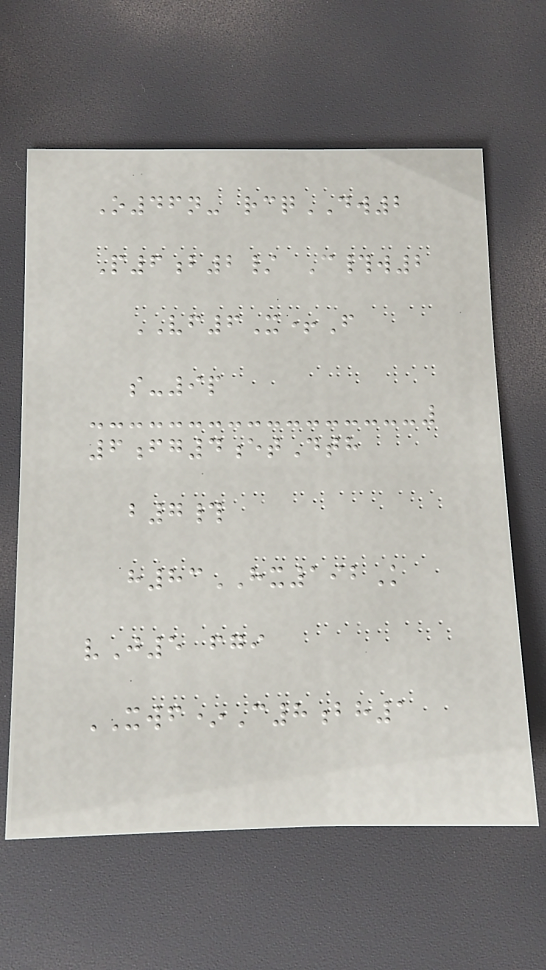O46n- rcqDW2
P6b2/ C#w2
VF6X+F
s-9p
6fg4etDth
b7#
h83HX192K
vJ5 fgi
XWF*C8bh1
